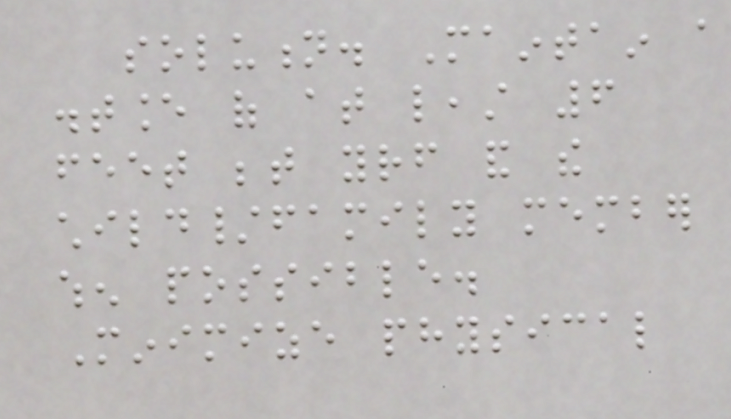solution. Maintain a
distance of at least 6
feet between yourself and the
child/family member
when possible.
Minimize physical
